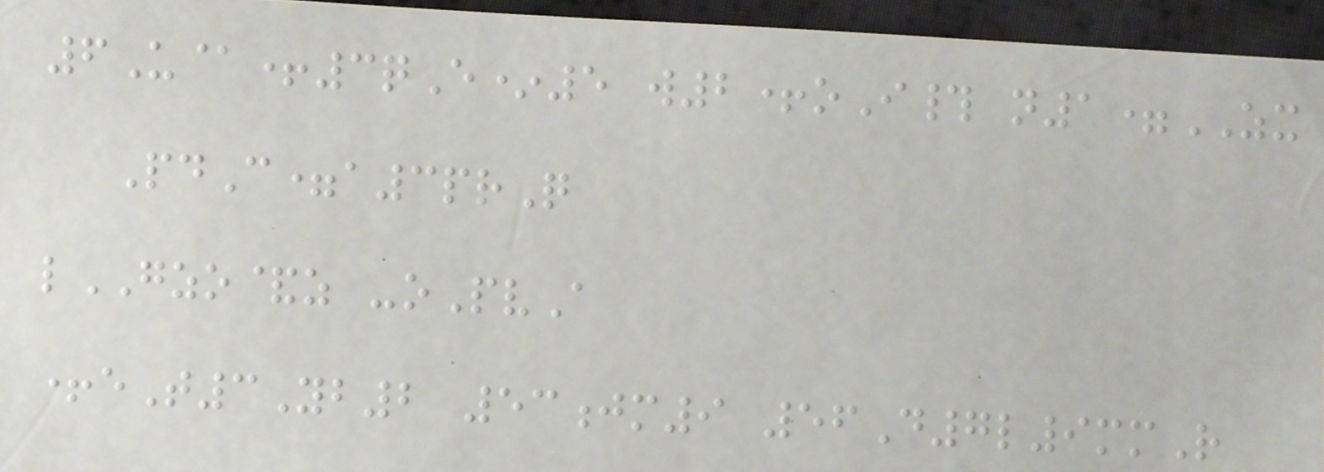6U@+3qE*5 w2+oI# n1=ZX
PdC=a3prQ
lGZO&z -oPvA
+eT3Yb2 53jm9 56D7l9mmR
